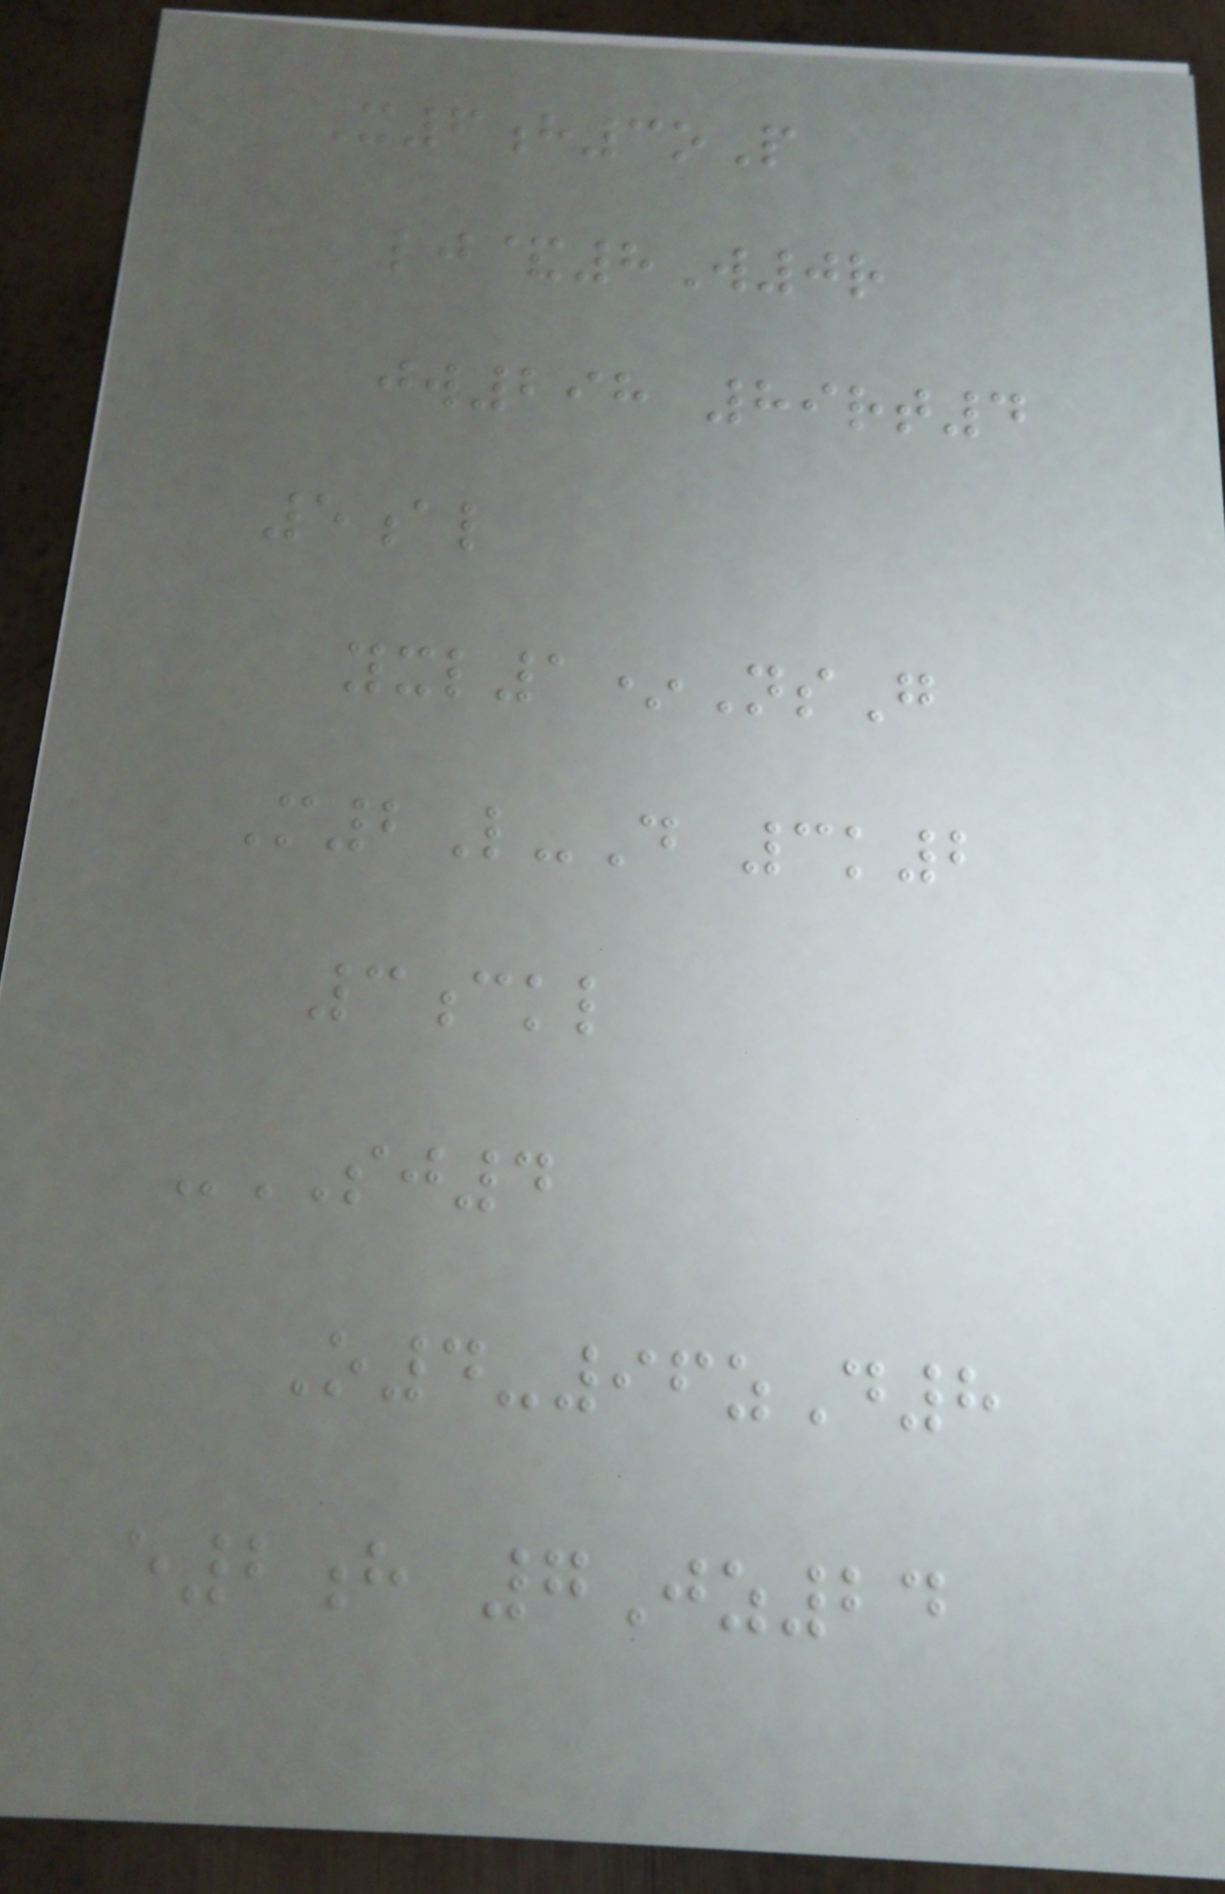X6h3oP
lj&8W0r
jw298 89rt4
5al
yxl1*NsG
M2L-D 3k2
3ckl
-SJ4
O4-96zD8
e2h 7Jz24
